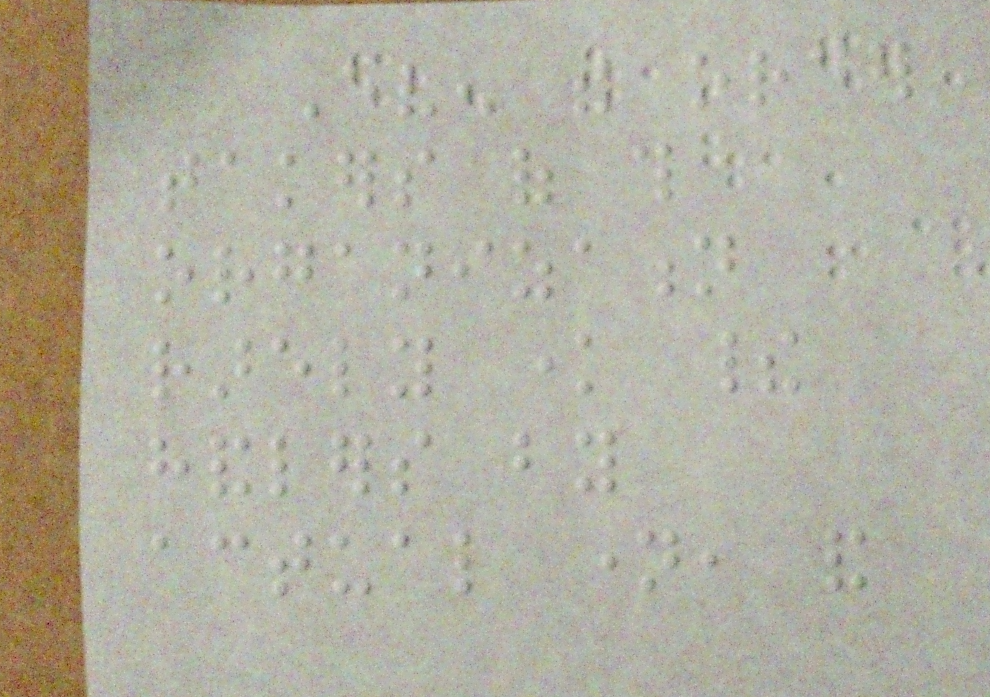Even the order
takers of this
organization
rarely know their
handlers by
actual name, and
